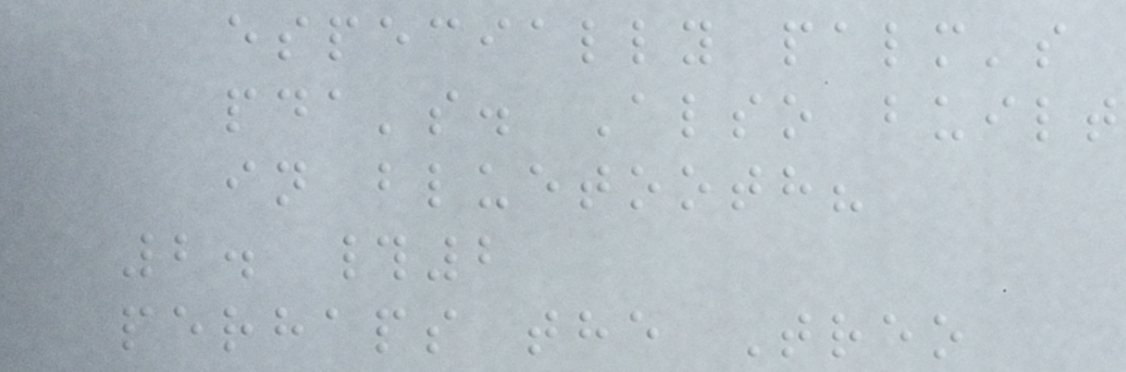especially palm's
pda's. Also built
in bluetooth?
2. #2
perhaps the Treo
